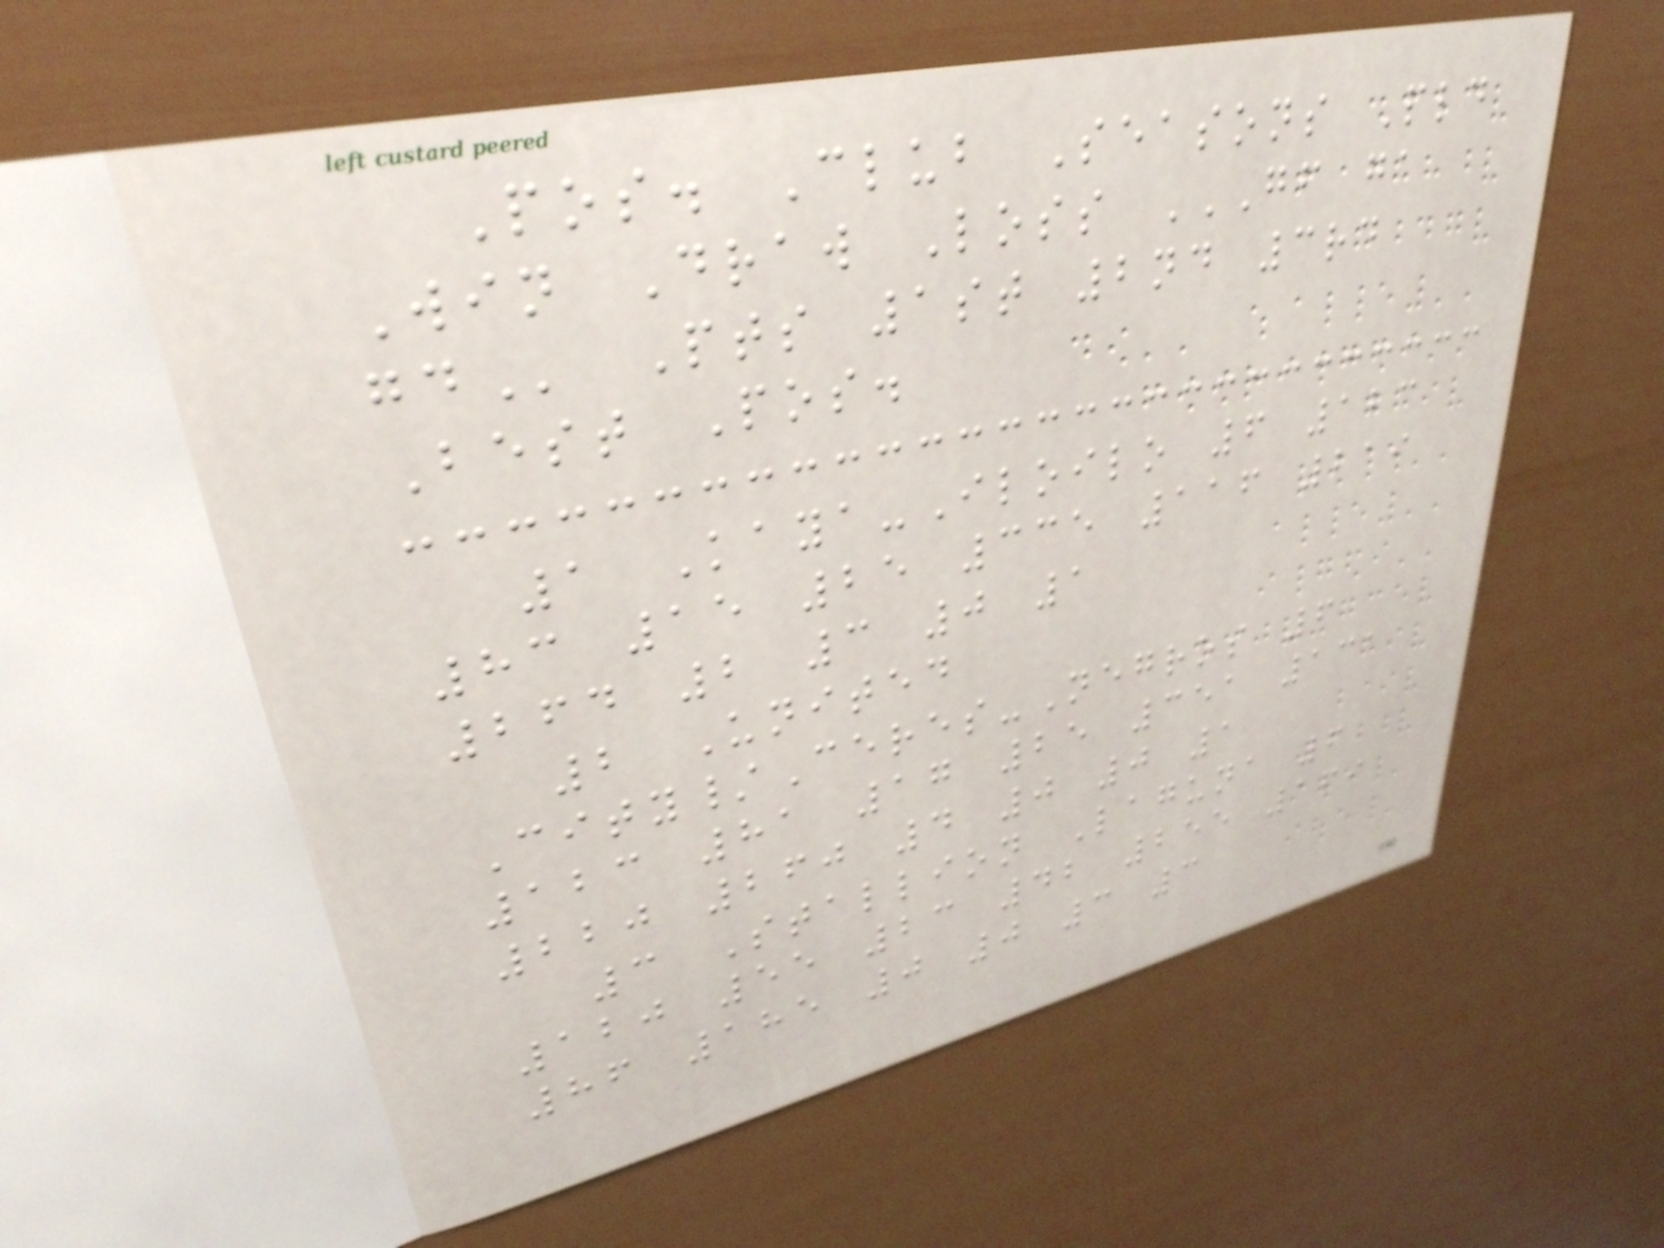Pos. Club Seasons Pld
Win Draw Loss GF GA
GD Pts 1st 2nd 3rd
Best Pos.
1 Kaya-Iloilo 6 123
83 15 25 335 116 219
264 2 3 0 1
2 United
City/Ceres-Negros 6
123 81 17 25 351 131
220 260 4 0 0 1
3 Stallion Laguna 6
120 55 23 42 255 169
86 185 0 0 3 3
